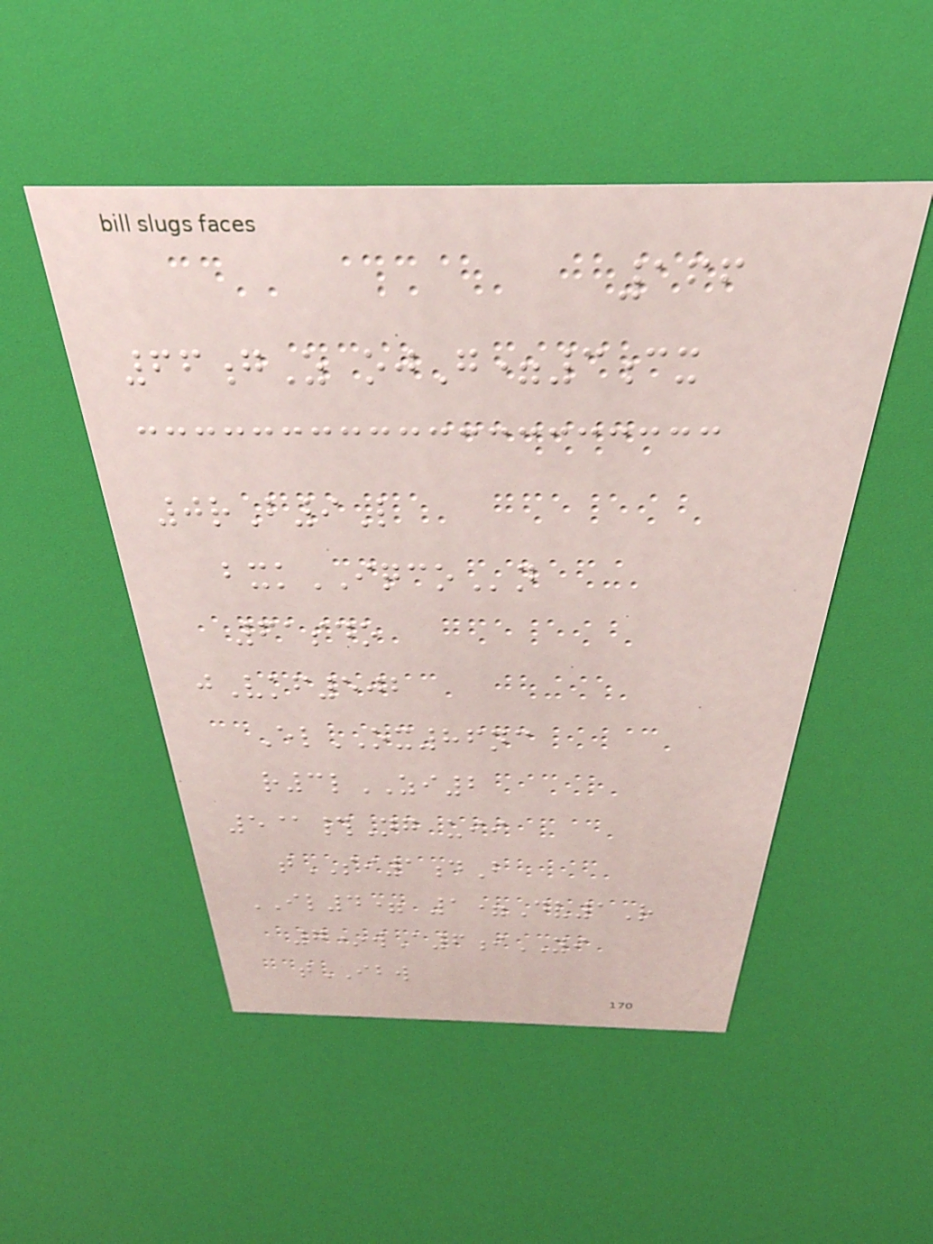166
66gZ ojG=3cx
0rB9L
bxkIQCOn
61sdo
jVkf502
ElOX86nc
r3lZI2
5@#Ng uii
tSI1dB
IL4= 1=Dv1R
7*wA6iYI
tIBW
